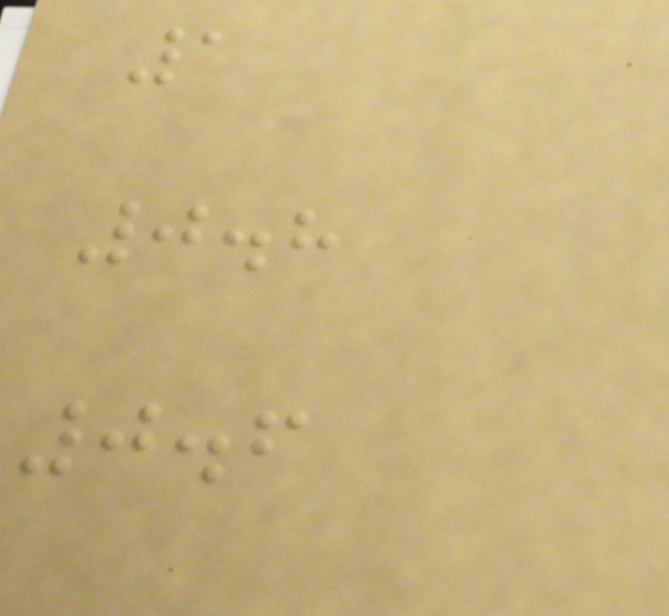1
0.8
0.6
